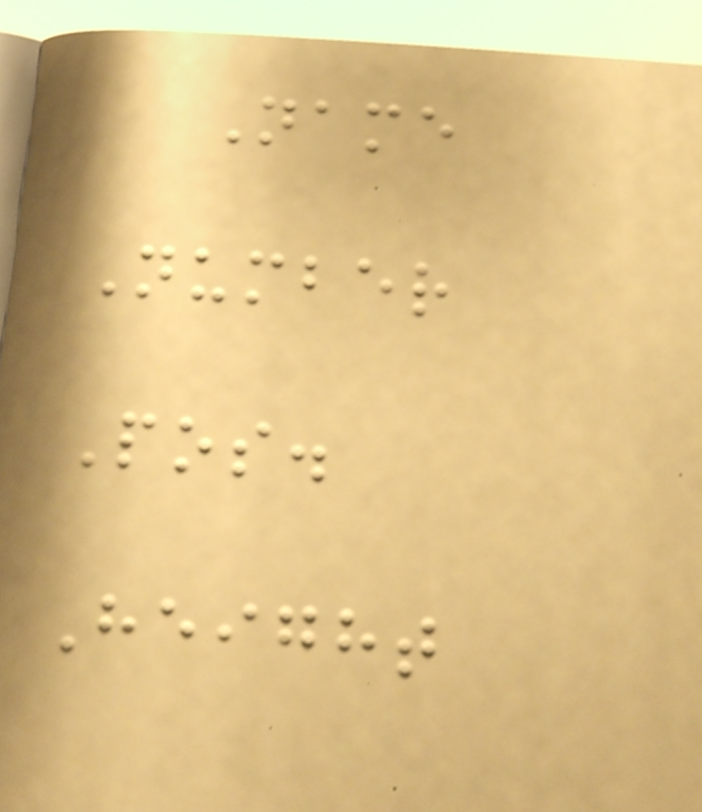Name
Number
Pos.
Height
